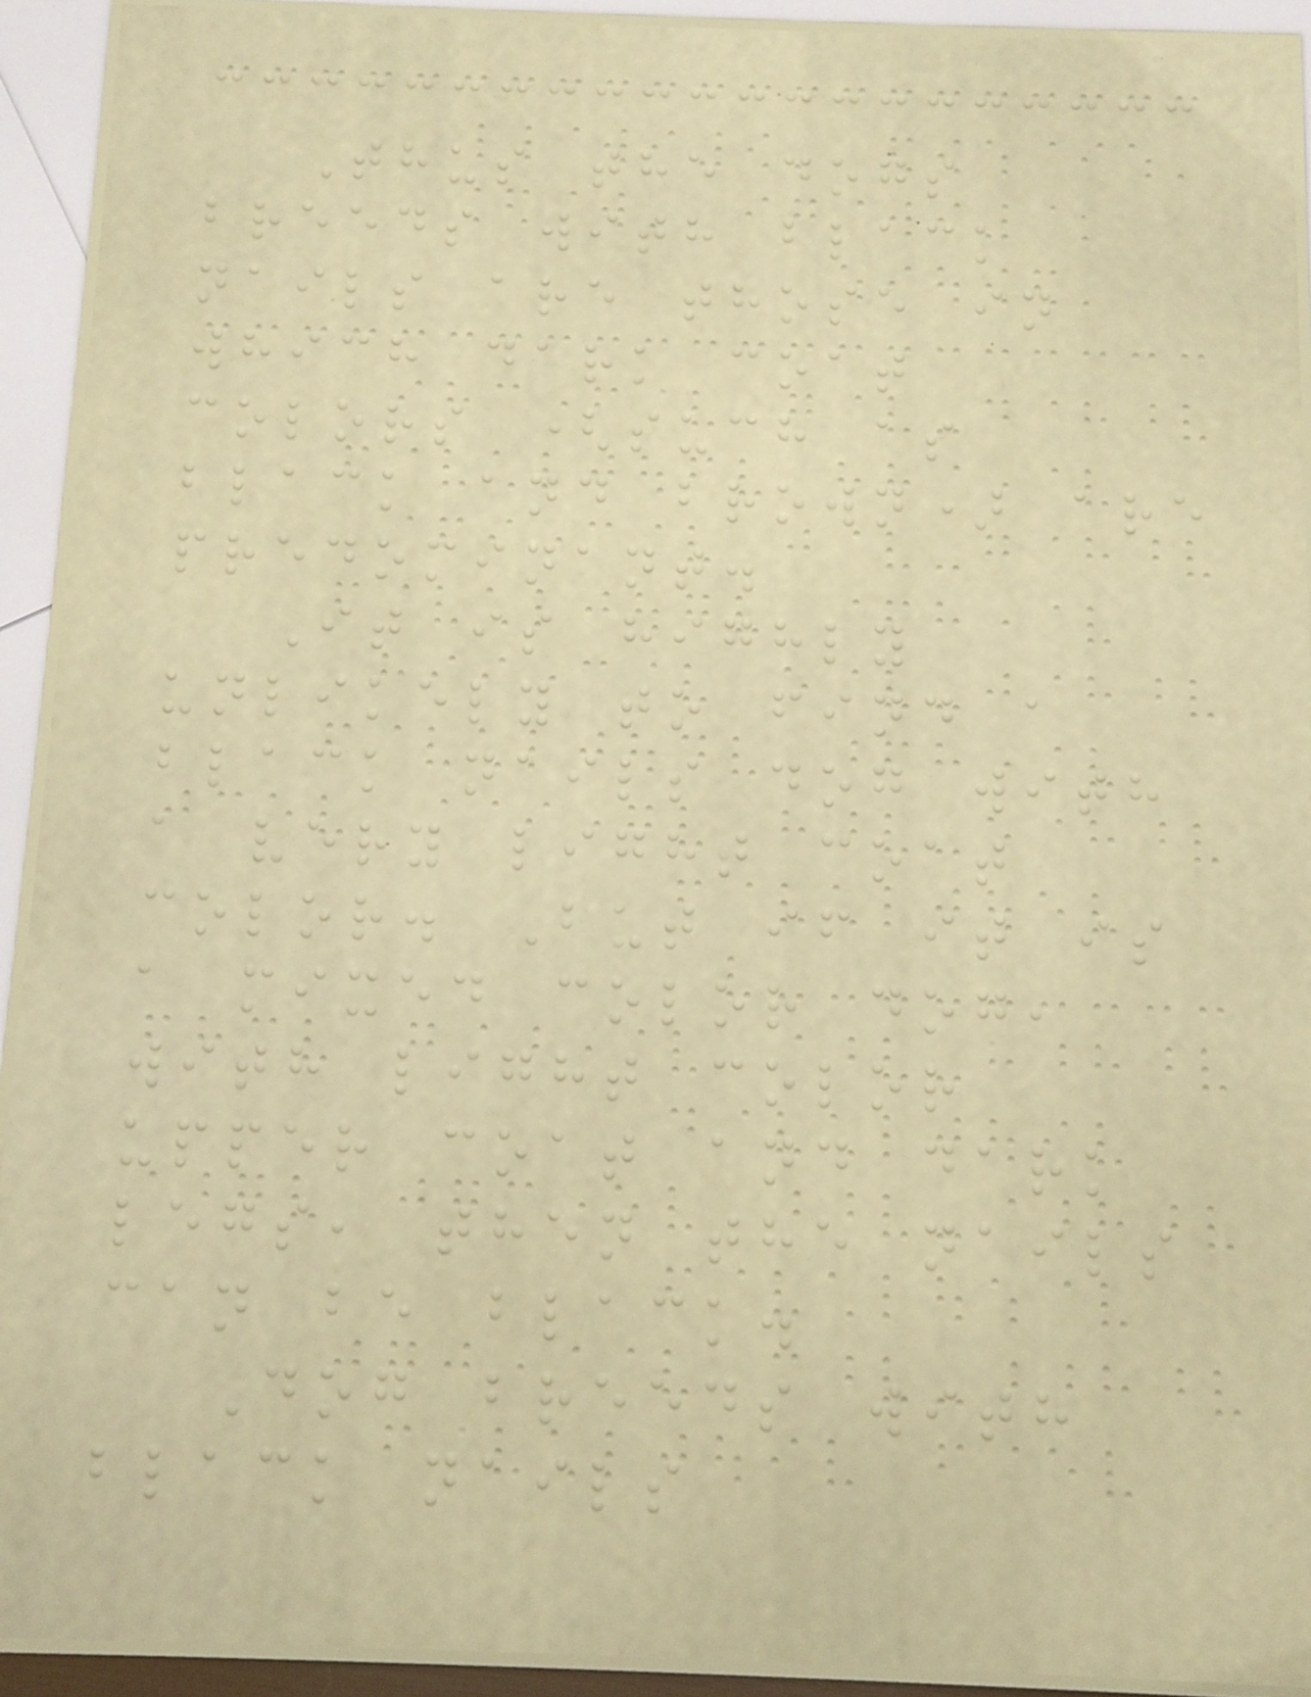Thus the dogs
breeds with black
nails are those in
which dark coat
colors (such as
black and brown) are
predominant.
It is highly
unlikely to find a
black nails dog with
a very light coat
color. But if it is
a mixed color dog,
with light color
upper coat and dark
legs, then the nails
can be black.
Dog breeds with
black nails
